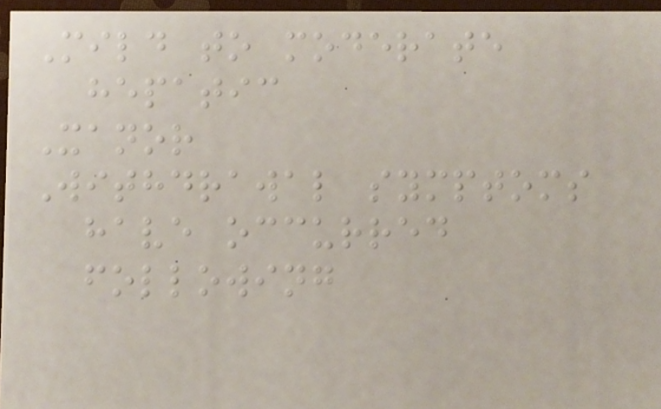Mild to moderate
hepatic
Xanor
Withdrawal symptoms
have occurred
following
